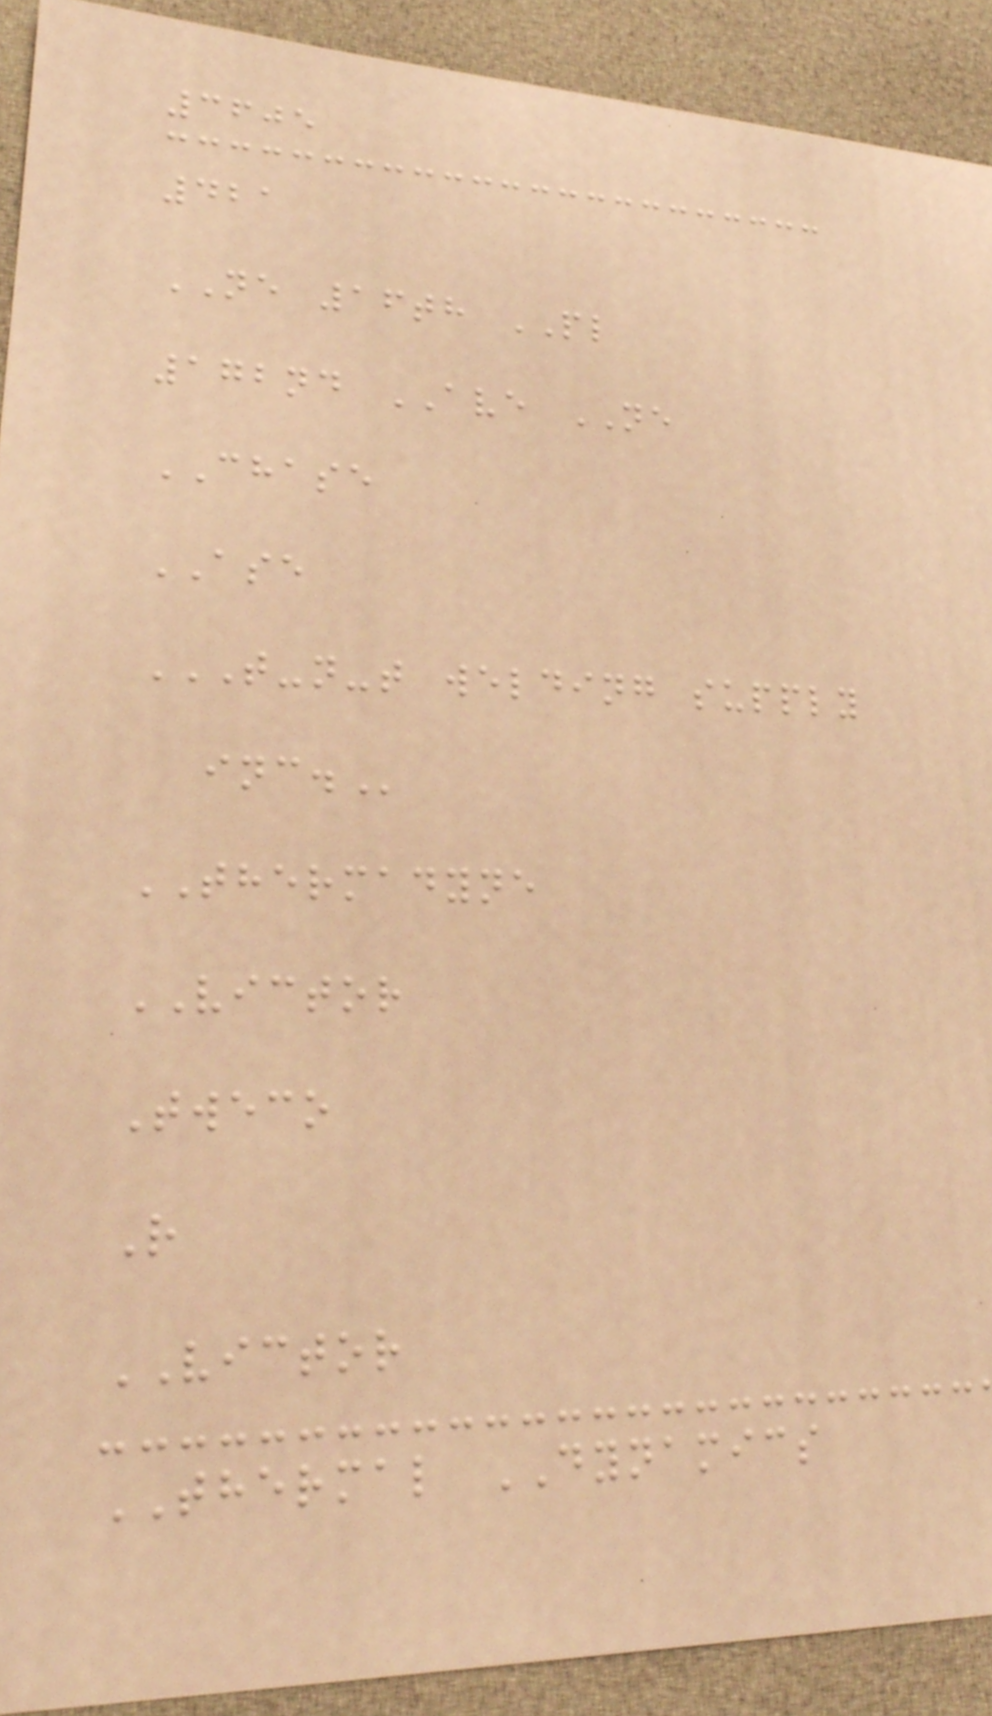3605
421
NE 16th PL
172nd AVE NE
CHASE
ASE
T-N-T WELDING SUPPLY
INC.
THERMADYNE
VICTOR
Tweco
R
VICTOR
THERMAL DYNAMICS
